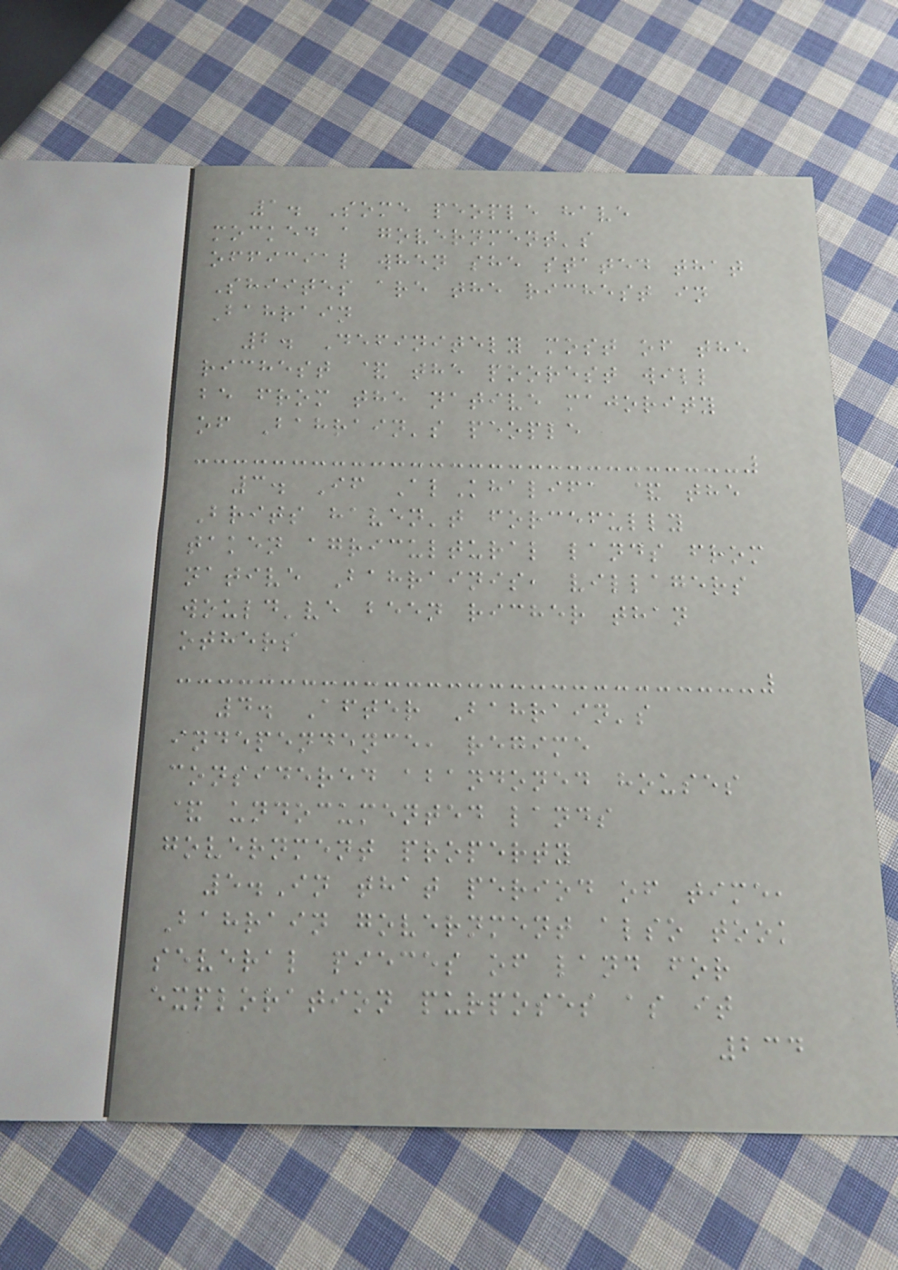1. Some people have
mocked a government's
official when she stated that
Shiites are the richest in
Bahrain
2. Definitely most of the
richest & the poorest will
be from the native majority
of Bahrain's people
3. If AlKhalifa & the
Brits haven't forcefully
taken agricultural lands from
native Bahrainis, villagers
would've been richer than
others
4. After Bahrain's
independence, regime
considered abandoned houses
& undocumented lands
government property
5.In that period of time,
Bahrain government also took
several pieces of land for
exploration purposes as it
234
